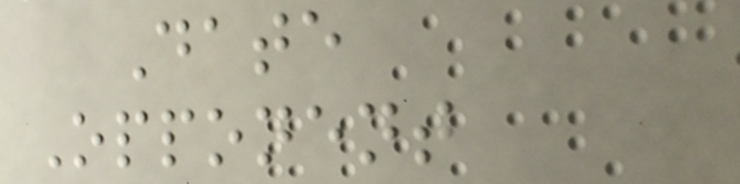Date
Opponent
